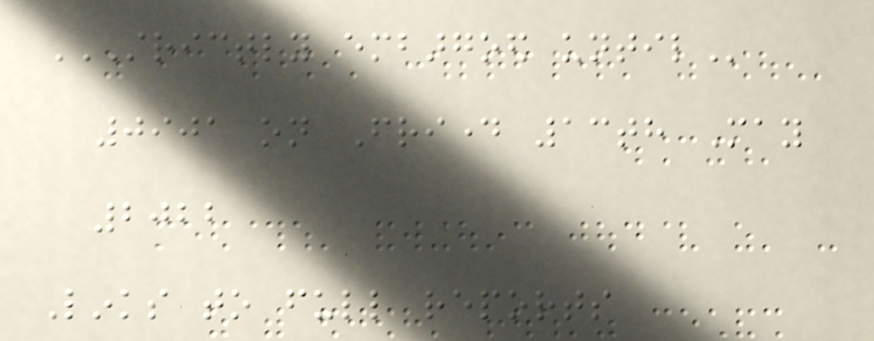STRICTLY EMBARGOED UNTIL
0901 on Friday 13th May
2022
Links to full reports
